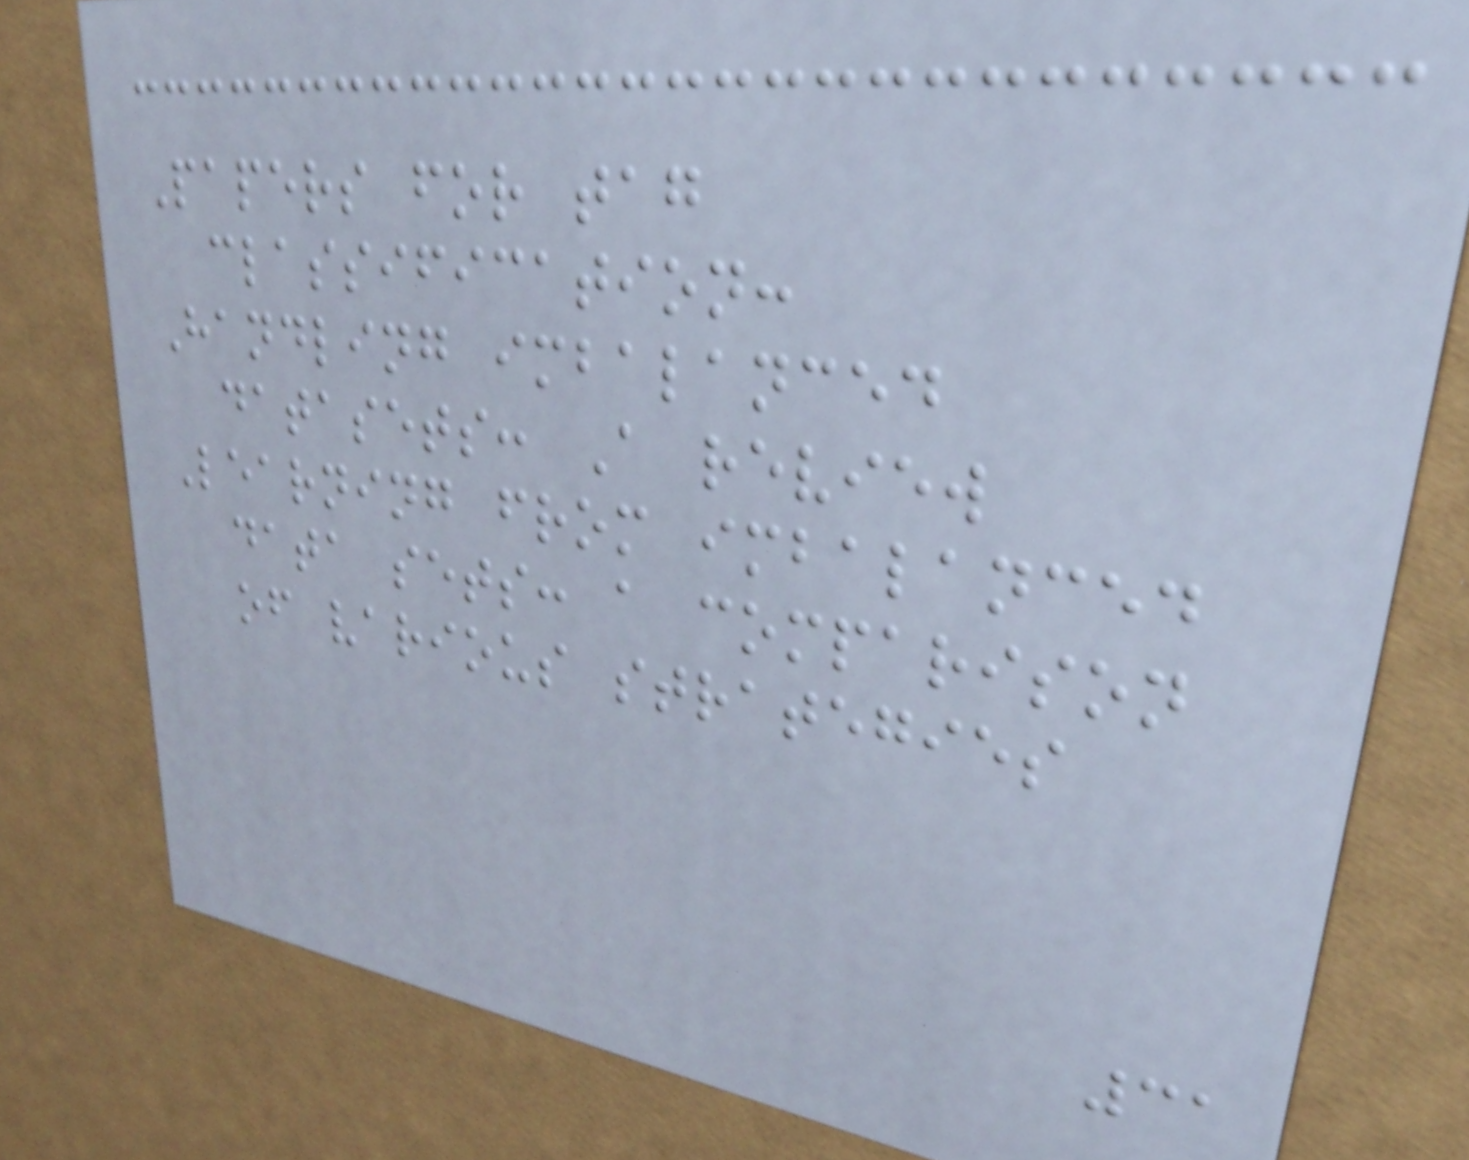Papers for tag
classification:
Handling imbalanced
datasets: A review
Learning from imbalanced
data sets: a comparison
of various strategies
31
